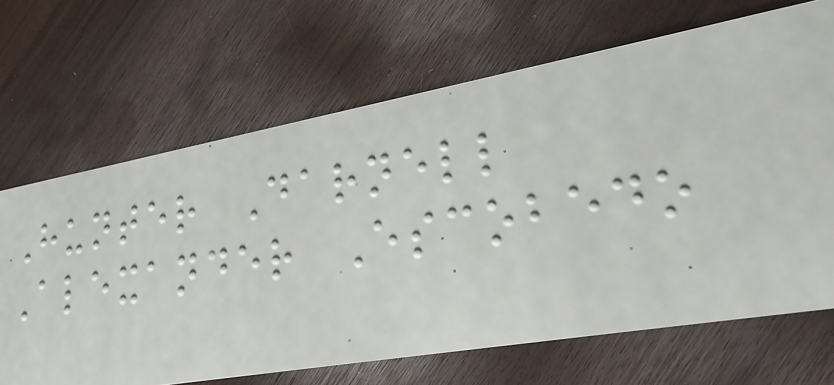Hunter Darnell
Alexander Escobedo
